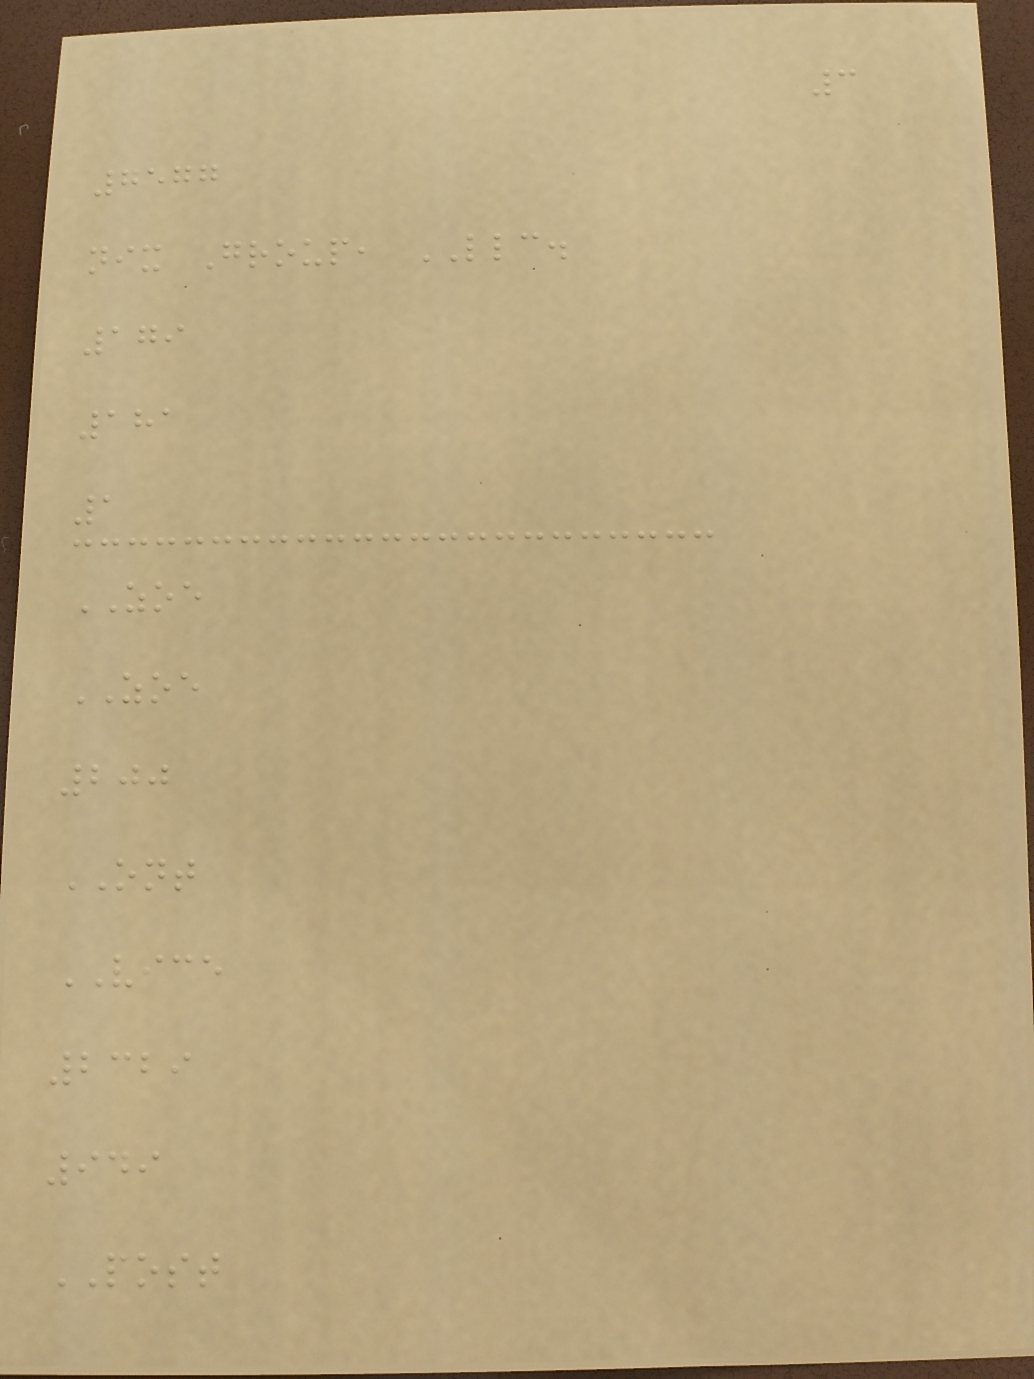3
7577
nix Group, LLC.
179
181
1
ZOE
ZOE
200
ONT
VICE
2329
949
POST
